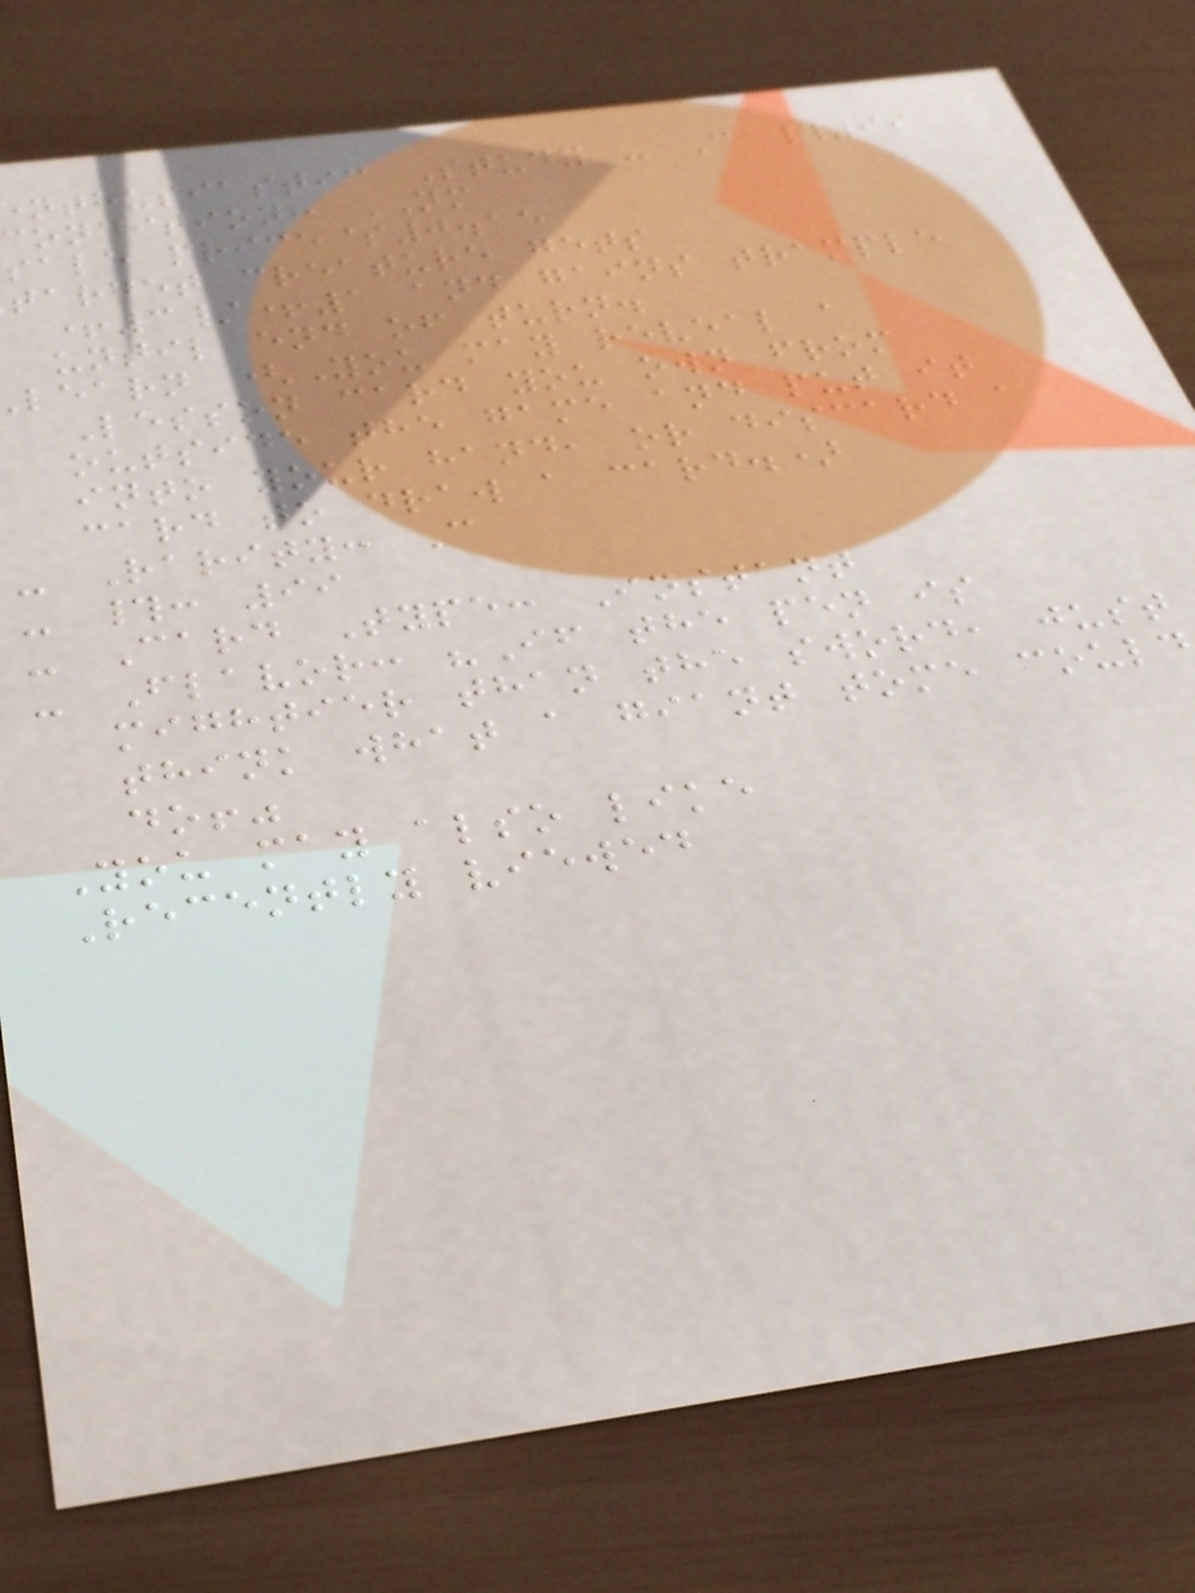nthusiastic Study - C #99
condition: NM
sale price$0.15
target creature gets
+3/+1 and gains trample
until end of turn.
learn (You may reveal a
Lesson card you own from
outside the game and put it
into your hand, or discard a
card to draw a card.)
- Rarity: C
- #: 99
- Card Type: Instant
- Flavor: "If the pen is
mightier than the sword, just
think what a giant tome could
do!"
You may also like
Recently viewed
